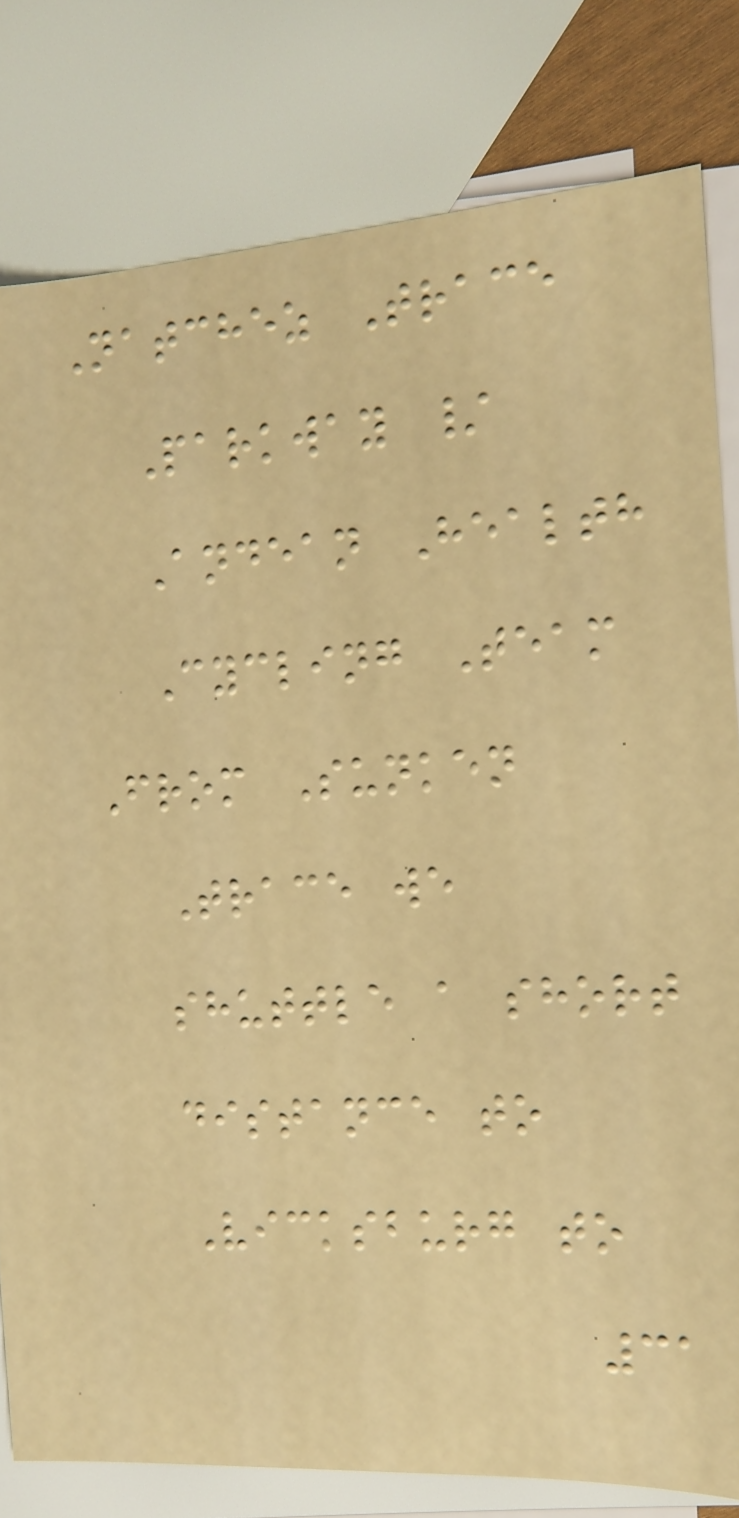Natchez Trace
Parkway /
Andean Health
Cycling Team
From Sunken
Trace we
shuttle a short
distance to
Vicksburg to
31
